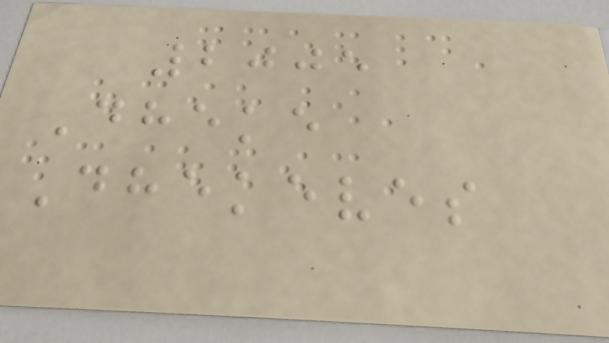2005
Dheke
Dhekeves
